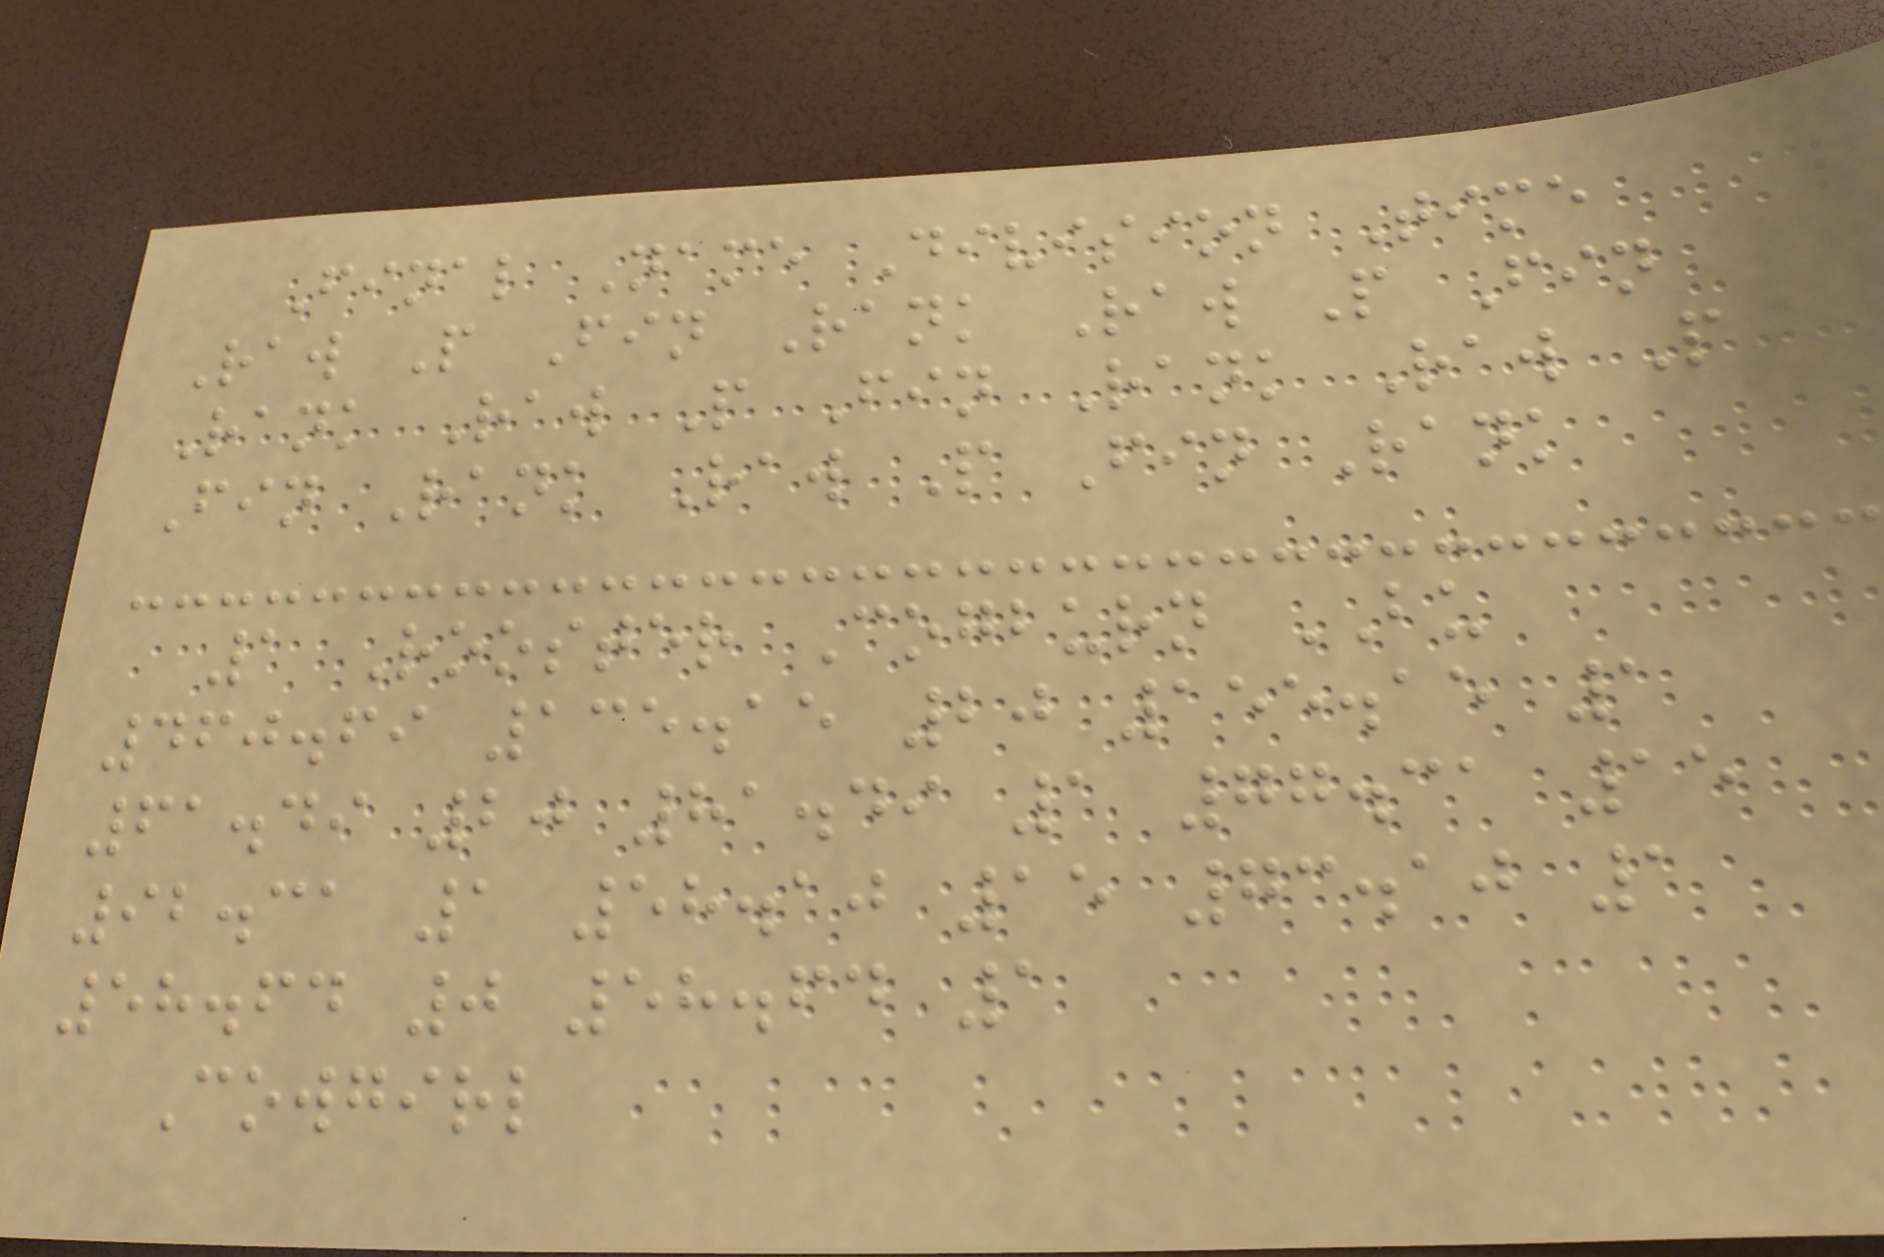Final Name Division Time
Raw P Fin Rank Raw P Fin
Rank Raw P Fin Rank Raw P
Fin Rank Raw P Fin Rank
1 Rooster Cogburn BU
460.69 135.15 20 155.15 1
61.49 20 81.49 1 77.31 15
92.31 1 58.10 15 73.10 1
58.64 0 58.64 1
Cowgirl
